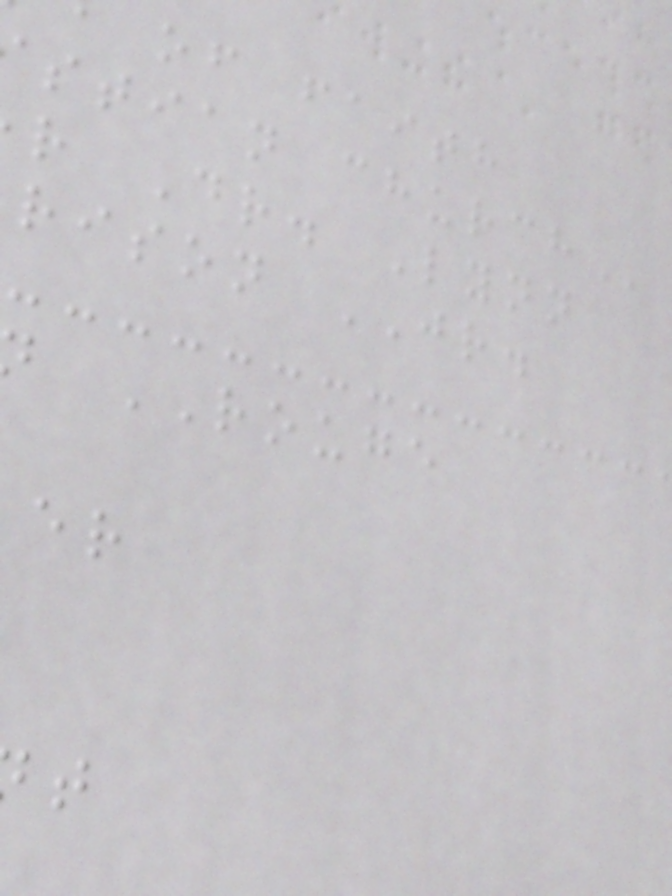of faith
stian
r Dr. Lynn
rison JR.
ROUGE
